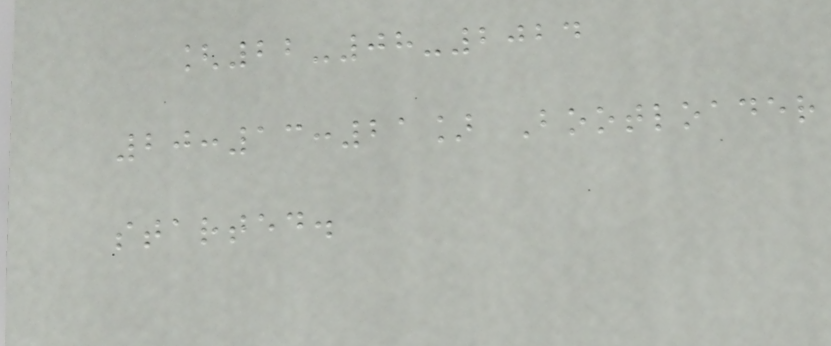[22-08-2024
20:13:21] Bootloader
started.
